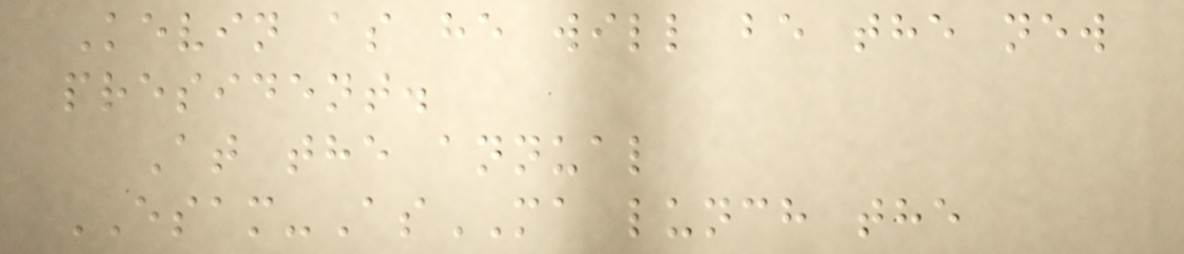Kevin as he will be the new
president.
At the annual
ESAM-AsMA lunch the
